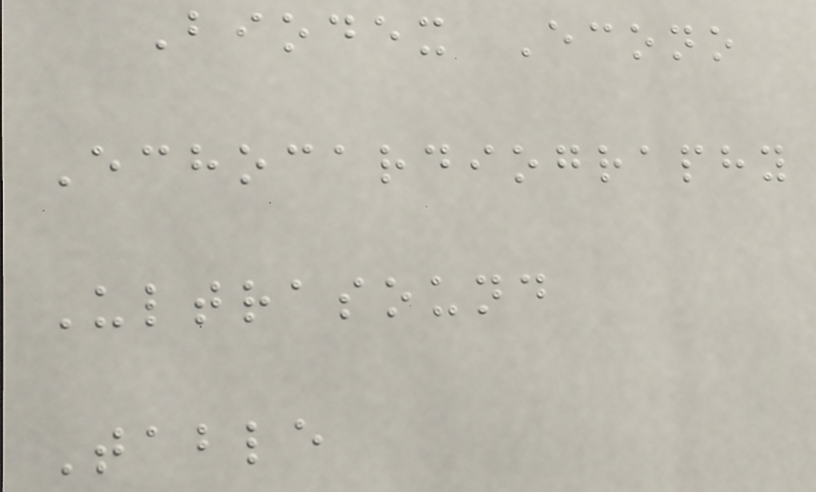Biodex Econo
Echocardiography
Ultrasound
Table
